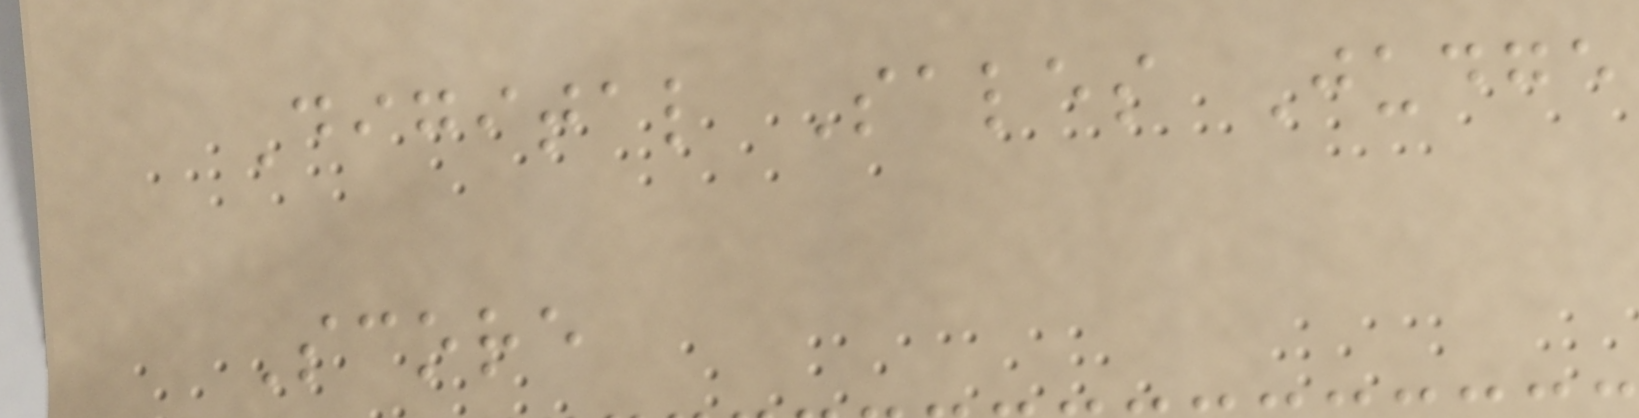Digital Sales Judge
Score
